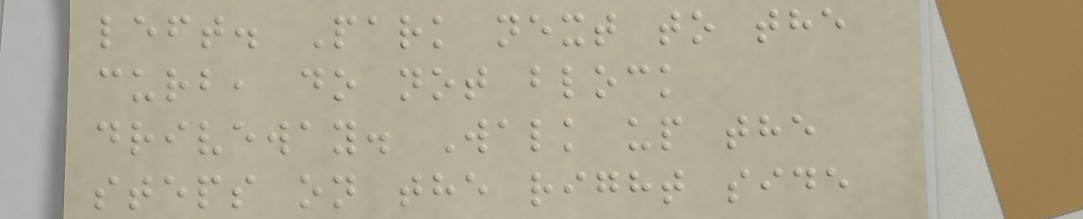left. Park next to the
curb, do not block
driveway. Walk up the
steps on the right side
